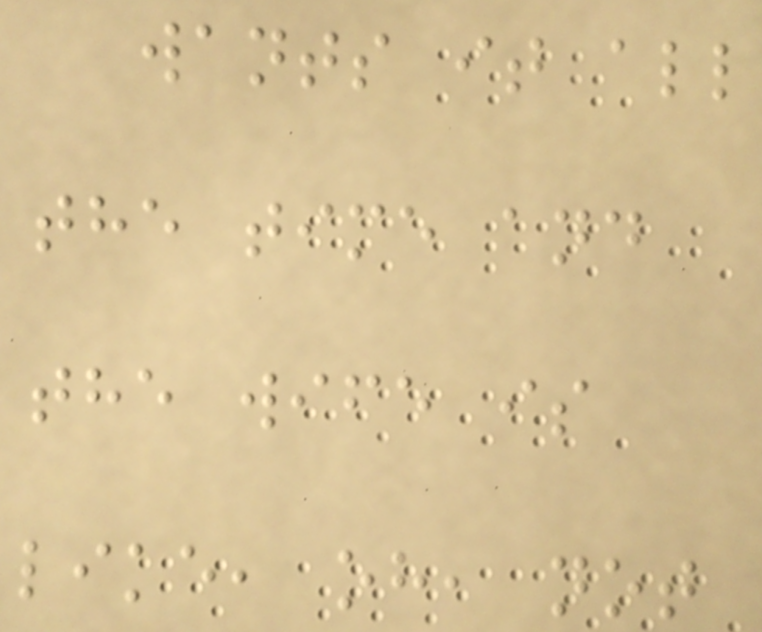wants it all
the time and
the wife is
like, oh, not
